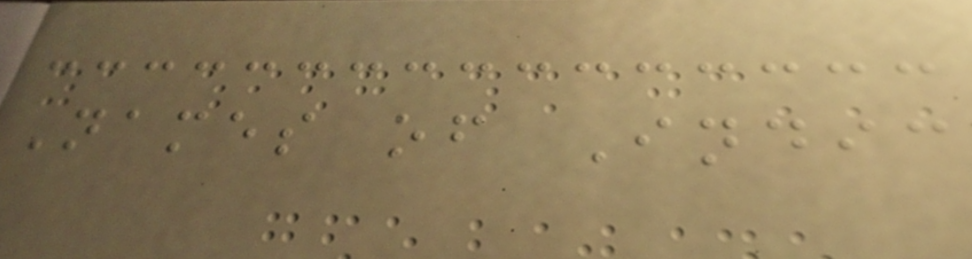Names of Indic
